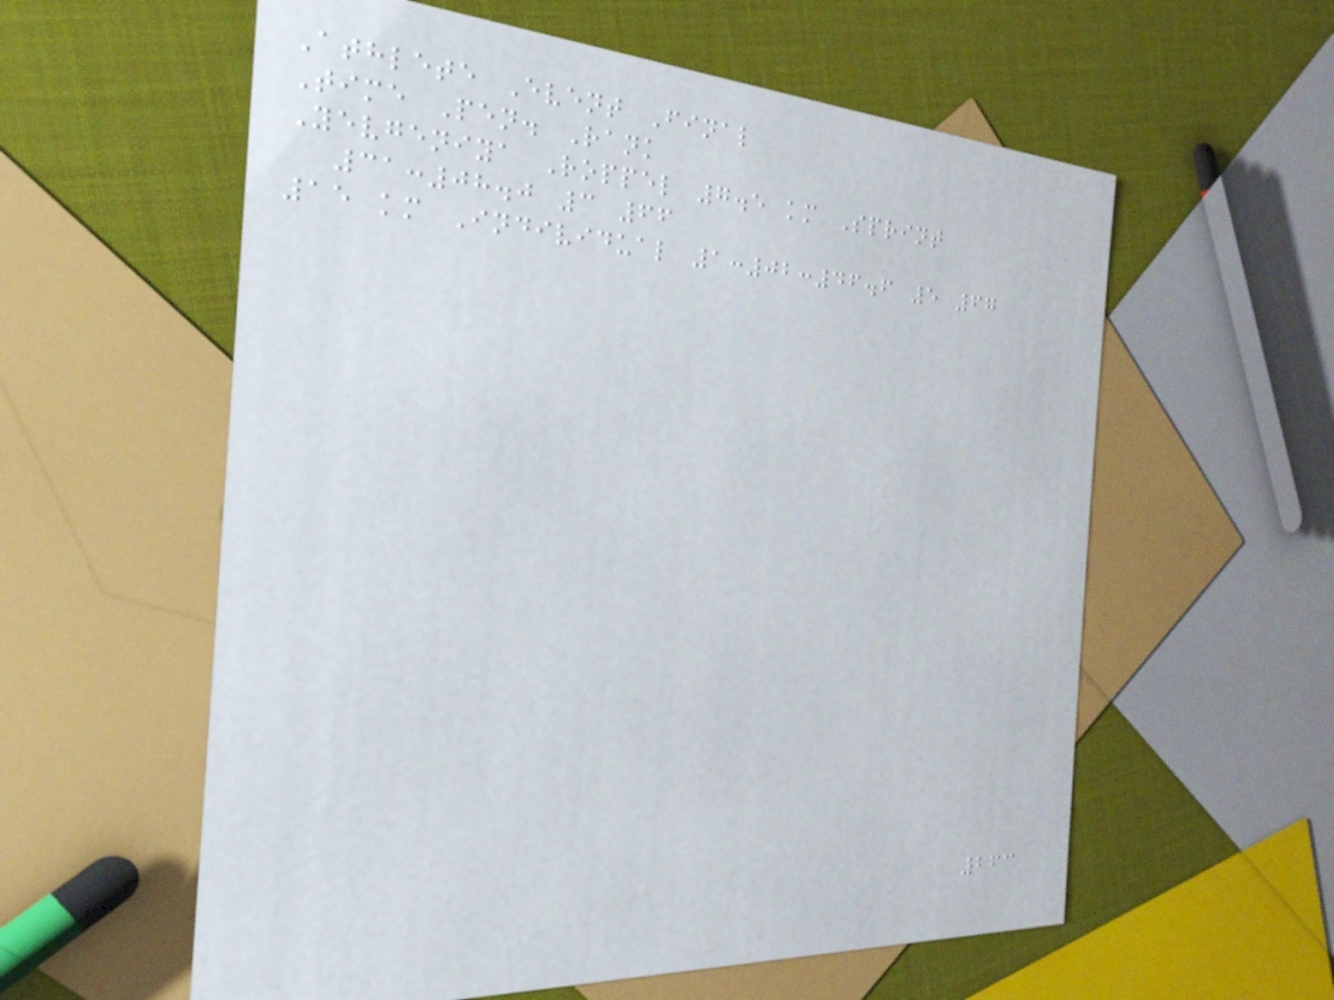Athlete Event Final
Time Pen. Rank
Yevgeniya Roppel 7.5 km Sprint
31:08.0 3 66
15 km Individual 1:02:46.6 5 67
263
